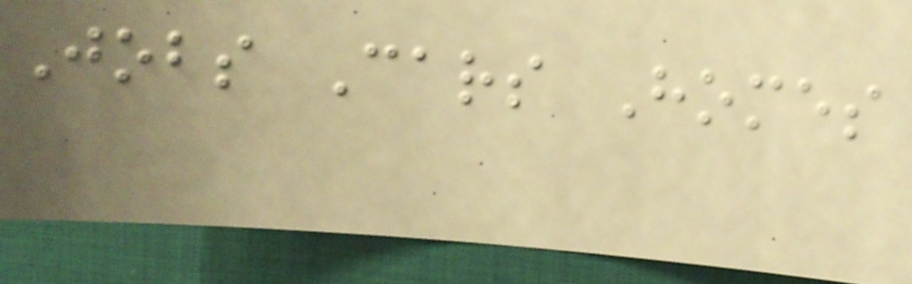Jobs Cars Homes
